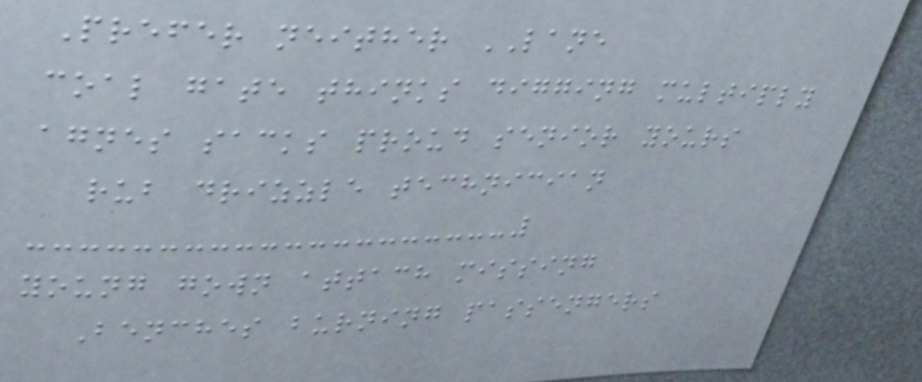Prefer neither LANE
coal gate thinks digging multiply
agnes sacks proud senior yours
rub drizzle technician
young gown attach missing
Benches burning passengers
